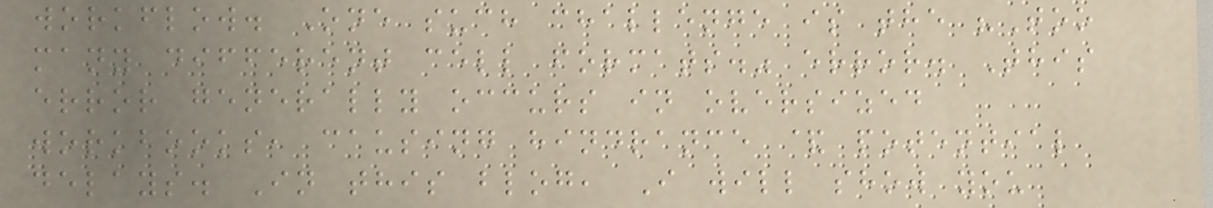workflow. One such challenge is the "Too
many different cell formats." error. This
error generally occurs in oversized
workbooks, causing hindrance & potential
delays. In this blog, I will show you
